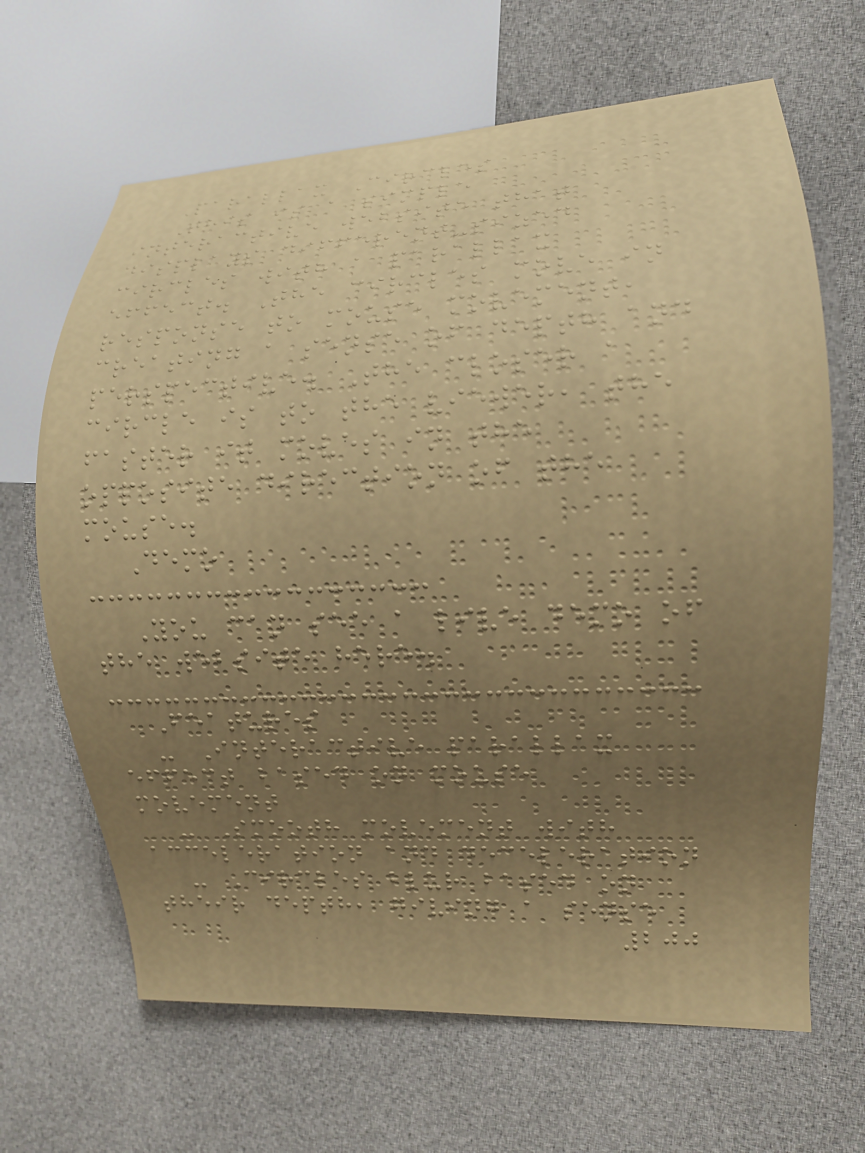Parallax Circles
This is a simple
interactive website that
displays different-sized
circles with a parallax
effect. The circles move in
response to mouse movement,
creating a sense of depth and
perspective. The closer a
circle is to the viewer, the
faster it moves in the
opposite direction of the
mouse.
Demo
You can see a live demo of
the website here.
Features
- Interactive parallax
effect based on mouse
movement
- Smooth movement with
acceleration and deceleration
- Circles blur based on
their depth, giving a sense
200
